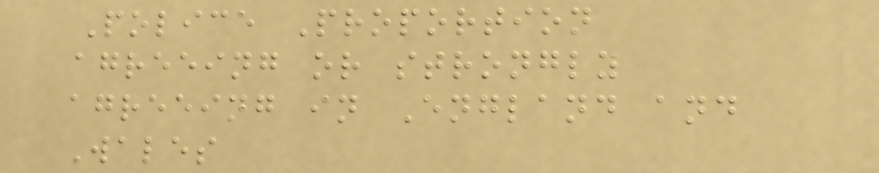Police Proportion
agreeing or strongly
agreeing in England and
Wales
